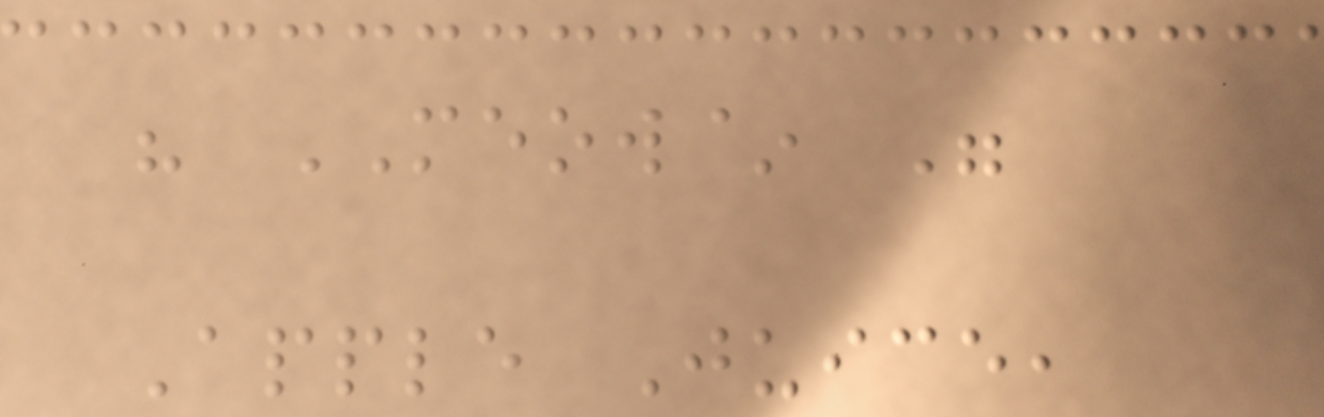" MEOW~ "
Apple Juice,
